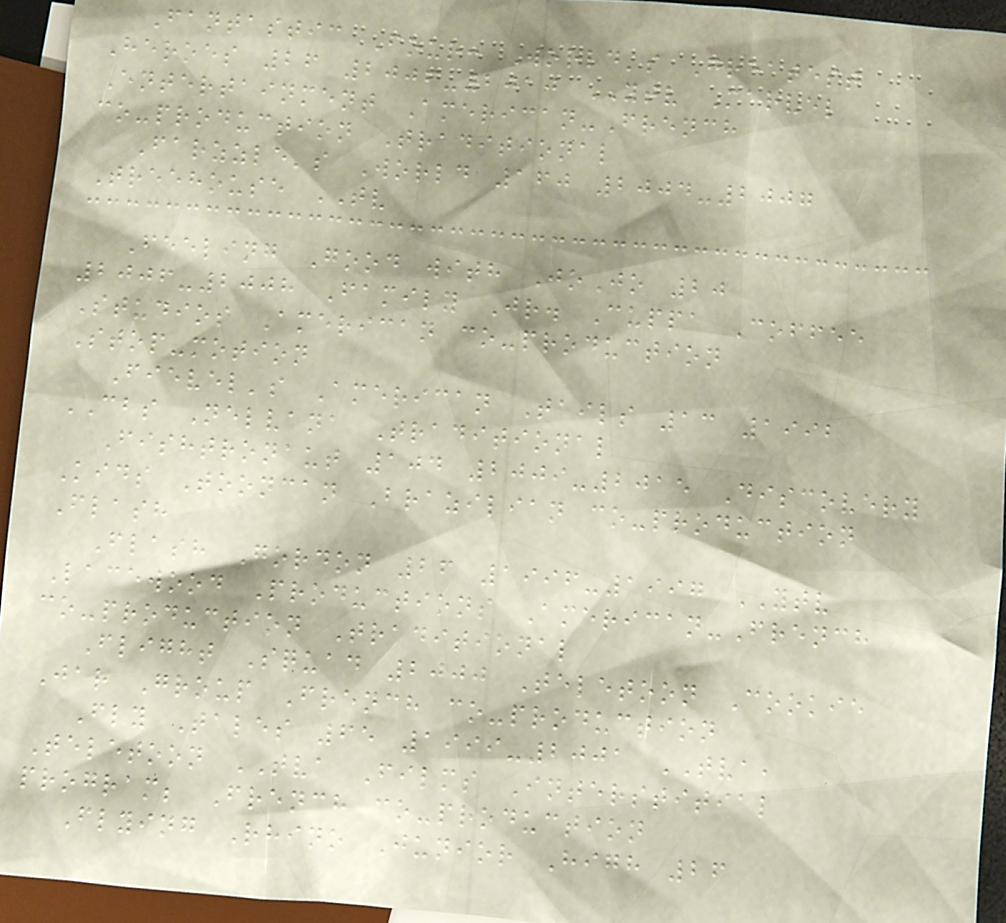Fantastic Four: World's Greatest
Heroes 26 2006-2010 YTV Marvel
Entertainment American-French
co-production Traditional
Farzzle's World 160 2004-2007
Treehouse TV
Feeling Good with JoJo 20
2006-2008 Family Jr. Cuppa Coffee
Studios American co-production
Stop-motion
Fievel's American Tails 13 1992
CBS Nelvana Traditional
Fishtronaut 104 2009-2015 Discovery
Kids Tooncan Brazilian co-production
Flash
Flash Gordon 26 1996-1997 YTV
Lacewood Productions American-French
co-production Traditional
Flight Squad 2000 Teletoon Cookie
Jar Group French co-production
Fly Tales 65 1999-2001 TVA,
Teletoon TVA Films Interstitial
program; French co-production
Flying Rhino Junior High 26
